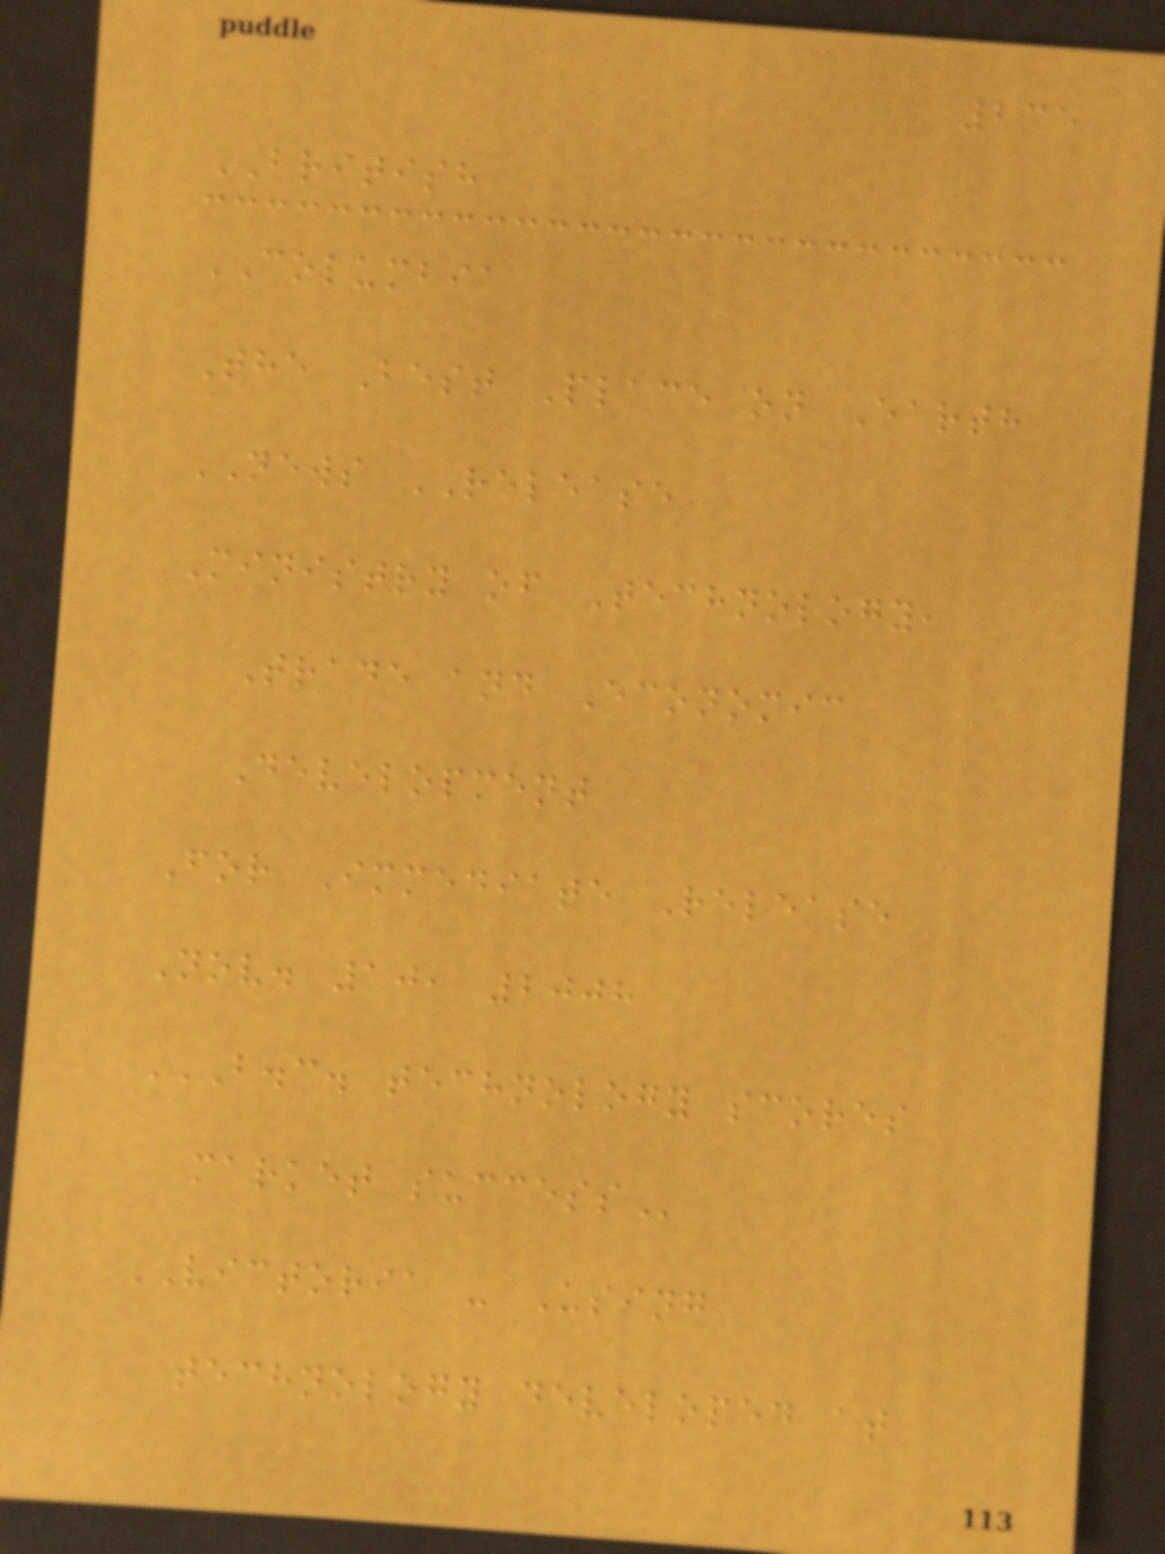235
BRITISH
COLUMBIA
The Best Place on Earth
NEWS RELEASE
Ministry of Technology,
Trade and Economic
Development
For Immediate Release
Nov. 10, 2008
B.C. TECHNOLOGY SCORES
MARKET SUCCESS
VICTORIA - Using
technology developed at
